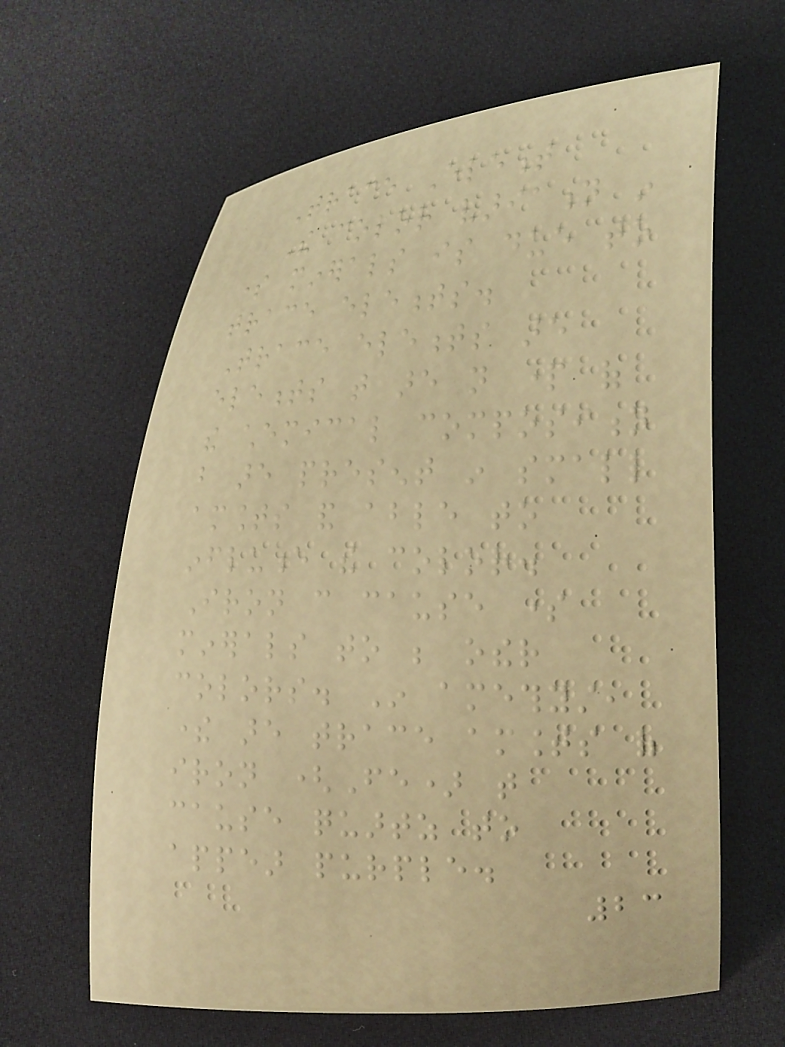Trace Element
The color variation in
some minerals is due to
trace elements.
Trace elements are
elements that are not part of
the chemical composition
but are present in small
amounts and able to
influence the color.
Iron can cause some
minerals to be other
colors. In amethyst,
there are trace amounts of
iron (Fe) that
cause quartz to
appear purple.
23
